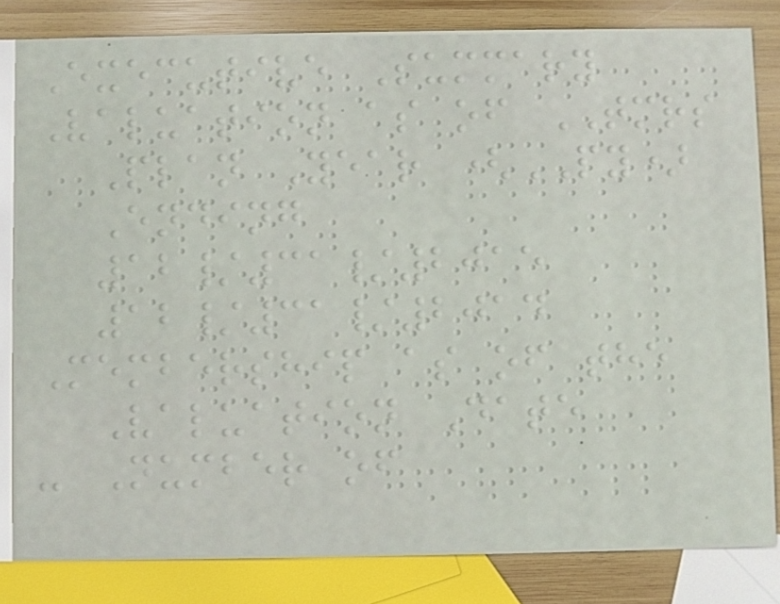Executive Summary
Valuation as of TMRS
Plan Year (PY)
Ending
12/31/2015
12/31/2014
Membership as of the
Valuation Date
- Number of
